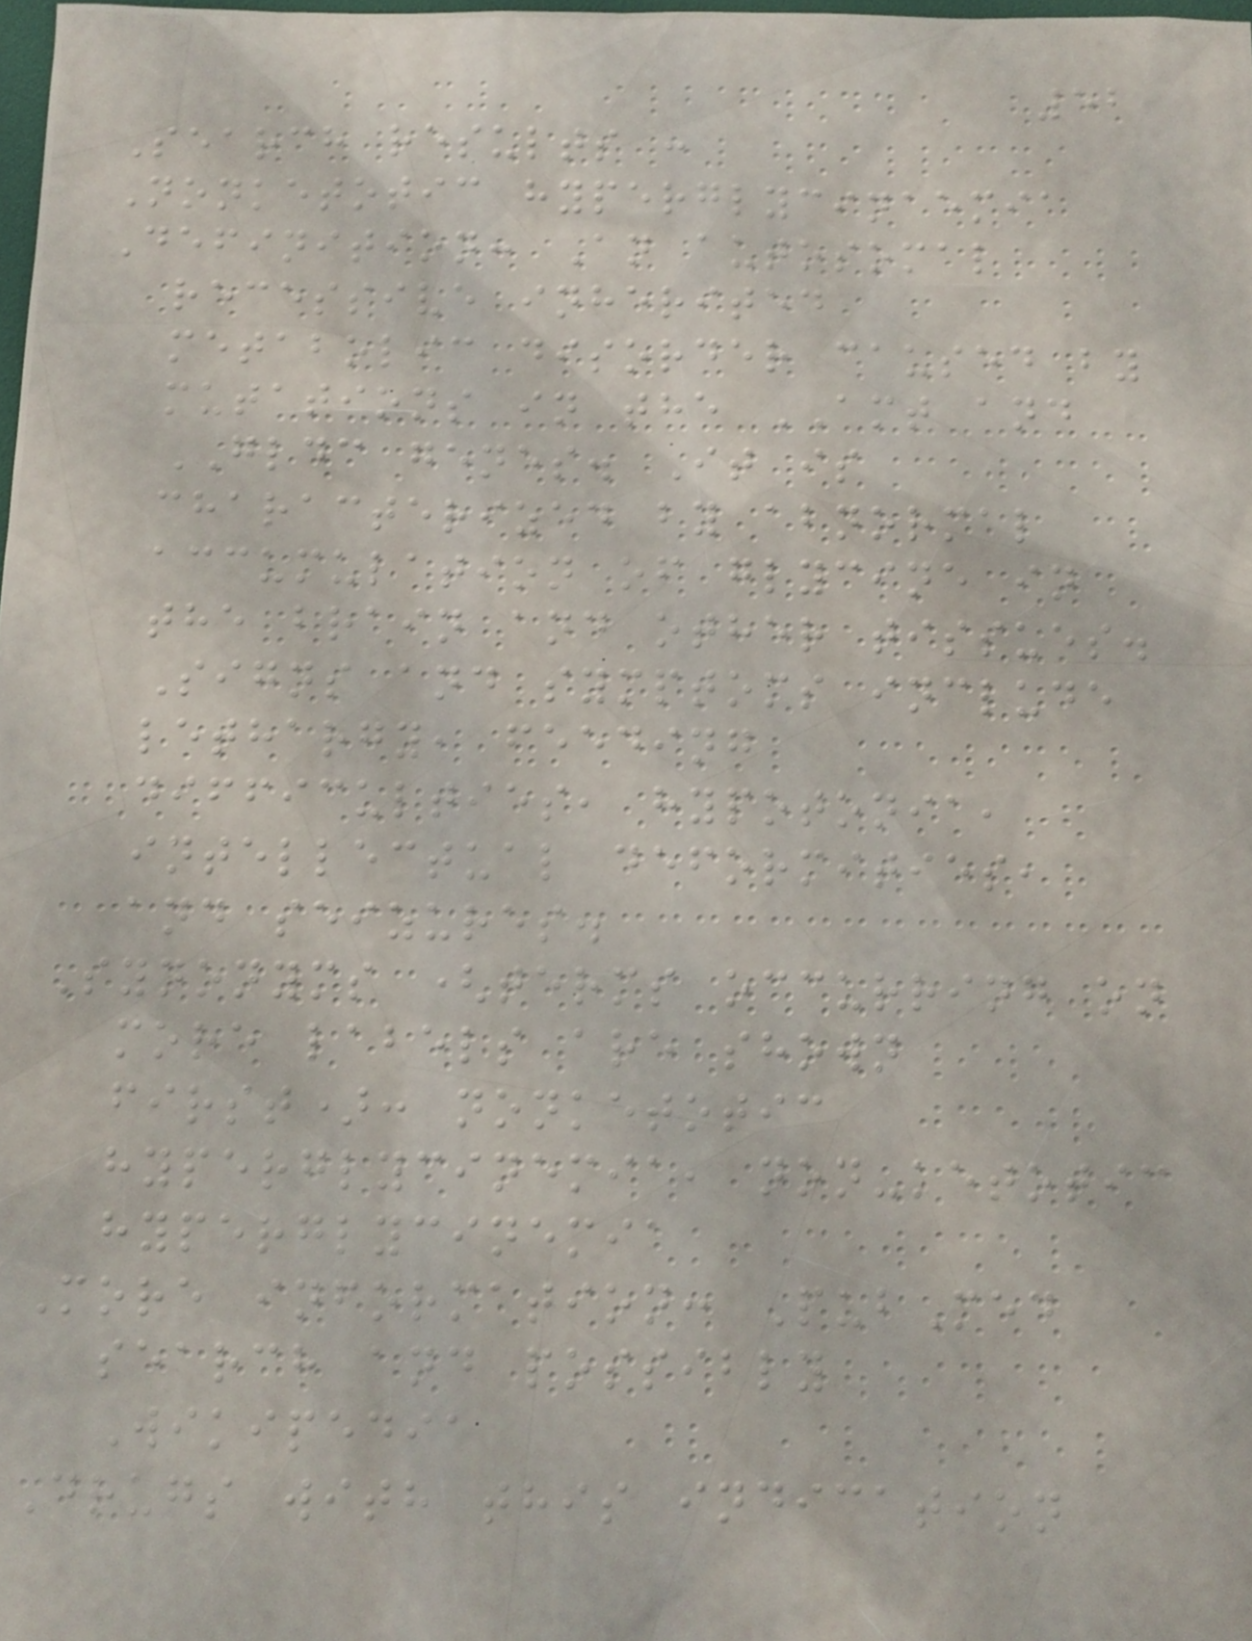52
Search results :
Nonketotic hyperglycinaemia
Definition: An autosomal
recessive inherited
metabolic disorder caused by
mutations in the AMT and
GLDC genes. It is
characterized by abnormal
accumulation of glycine in
the brain and other tissues.
Signs and symptoms include
lethargy, feeding
difficulties, hypotonia,
intellectual deformities,
and seizures.
Synonyms (terms occurring on
more labels are shown
first): nonketotic
hyperglycinemia, non-ketotic
hyperglycinemia
More information: PubMed
search and possibly
Wikipedia
Drugs with this indication
